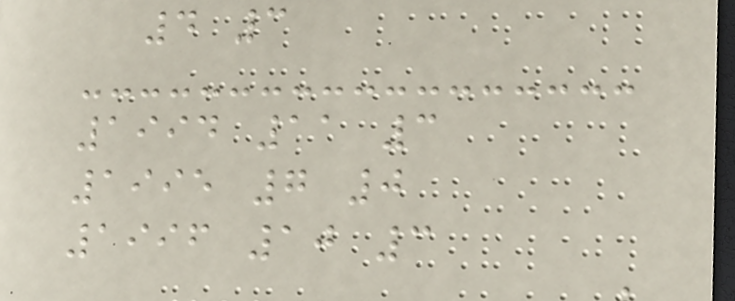4 3
1994 11 3
1995 7 0
1996 10 3
